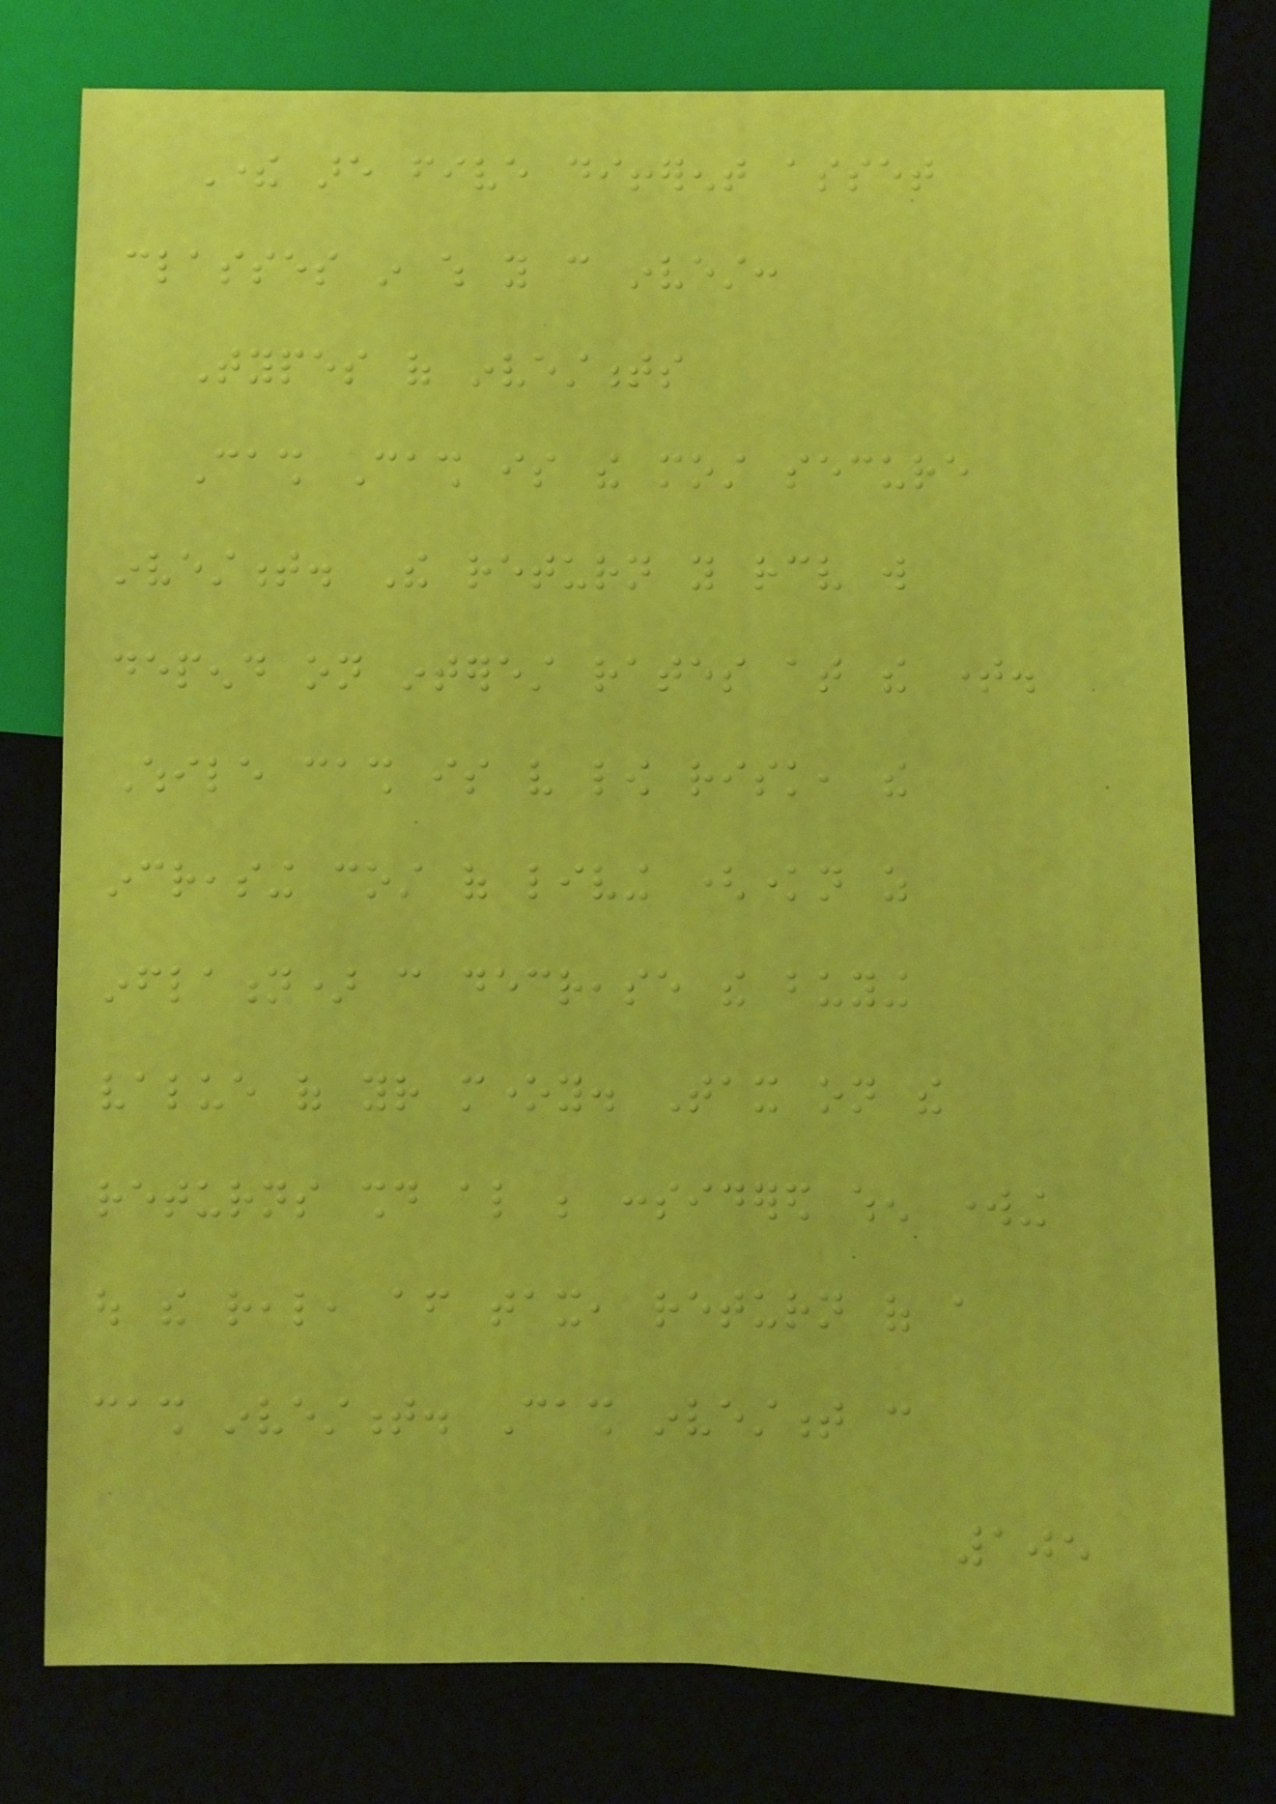There are five different asset
classes in which you can invest:
Types of investments
Cash Cash is the most secure
investment. The return you receive will
depend on interest rates at the time.
While cash is very low risk, the
increasing cost of living (known as
inflation) can decrease the buying
value of your money. Tax on the
returns should also be considered when working
out the real, after tax, return of a
cash investment. Cash investment can
105
